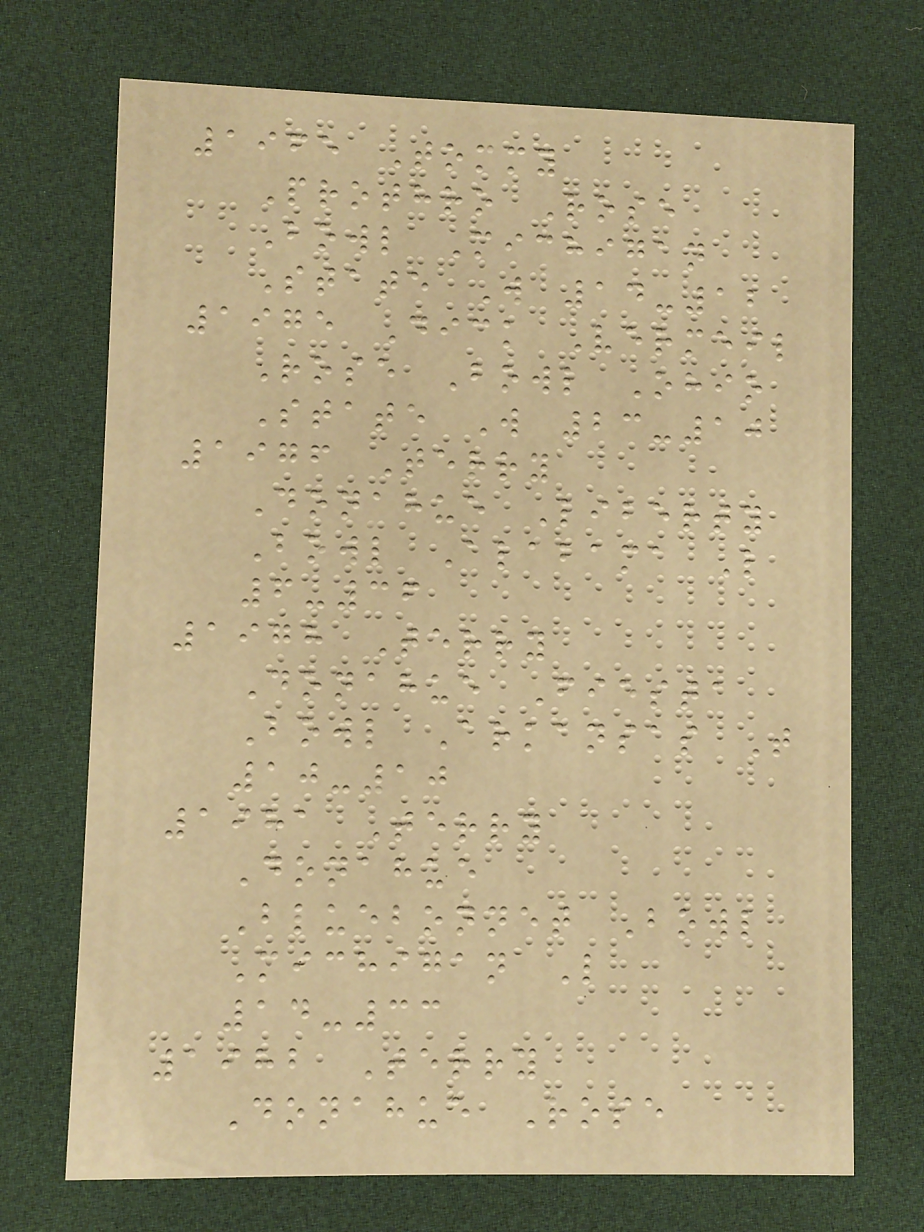1965 Tommy
Prothro Rose
Bowl Michigan
State W 14-12
1975 Dick Vermeil
Rose Bowl Ohio
State W 23-10
1976 Terry
Donahue Liberty
Bowl Alabama L
6-36
1978 Terry
Donahue Fiesta
Bowl Arkansas T
10-10
1981 Terry
Donahue
Bluebonnet Bowl
Michigan L
14-33
1982 Terry
Donahue Rose
